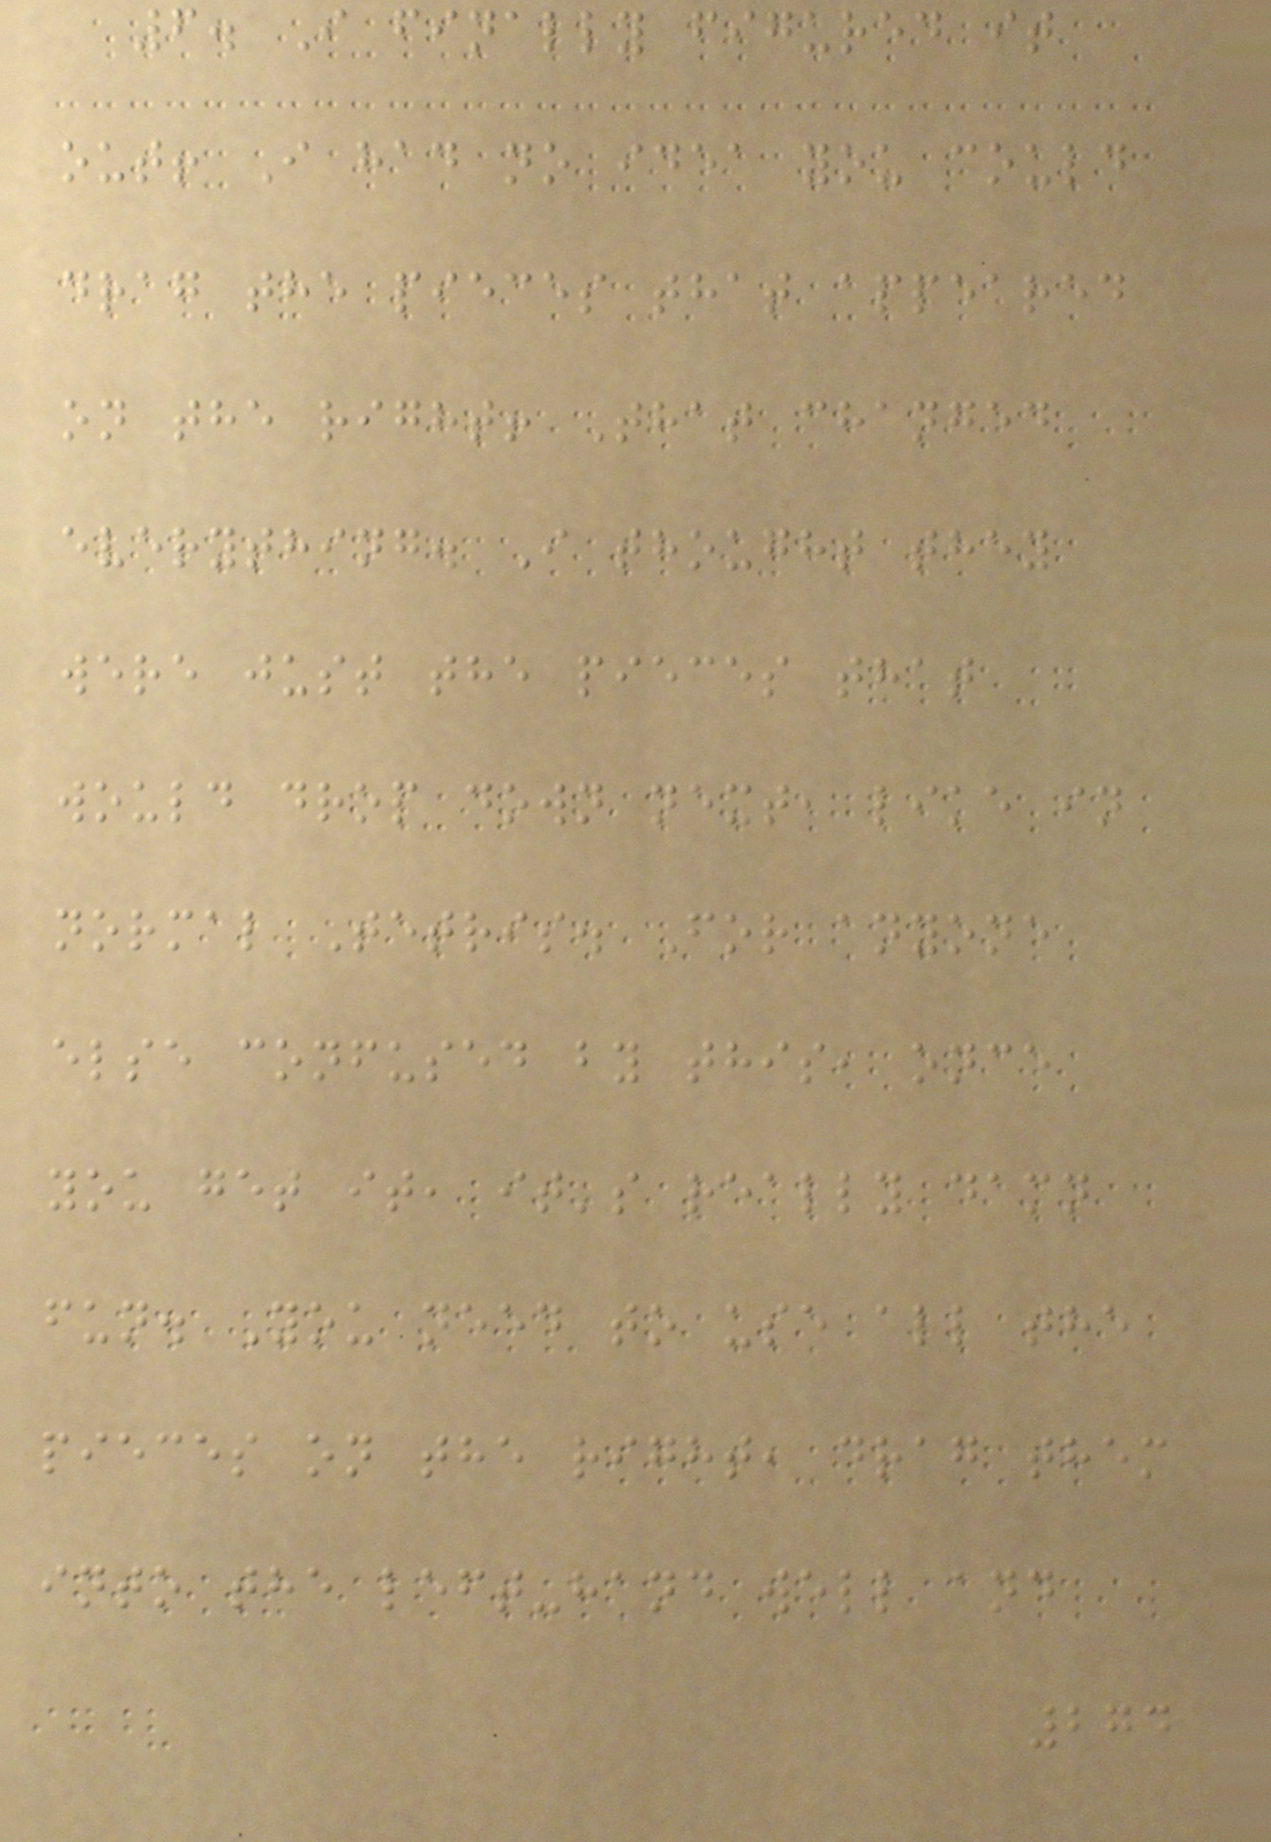6. I finally figured it
out! I had no idea you could
drag the pieces that appeared
on the right! That changed
everything. I thought they
were just the pieces that
would drop down next, like in
normal Tetris. For anyone
else confused by this, once
you get it, it's really damn
fun. You need to use all the
pieces on the right, drag them
into the left-hand well and
274
